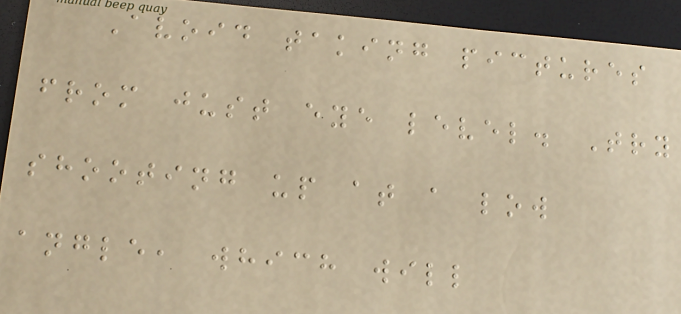Avoid taking pictures
from just eye level. Try
shooting up at a low
angle, which will
